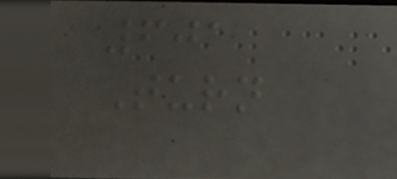601
Turn
